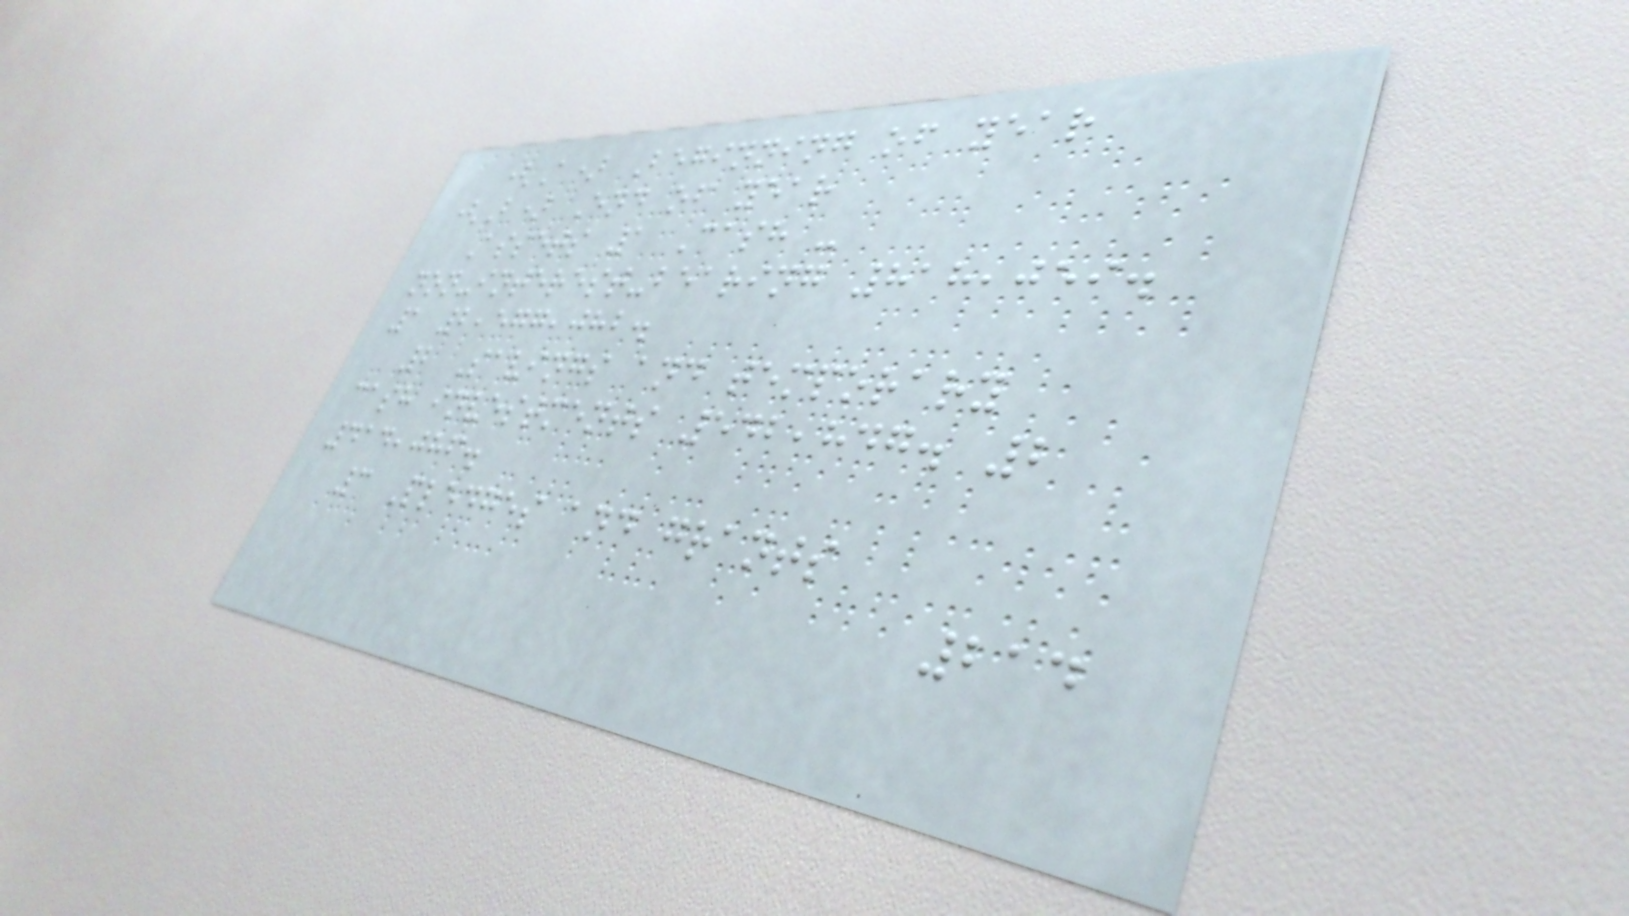(A) Beginning of year
(B) End of year
Assets 1 Cash -
non-interest-bearing 818,059.
1 2,577,082.
2 Savings and temporary
cash investments 542,847. 2
414,086.
3 Pledges and grants
214
